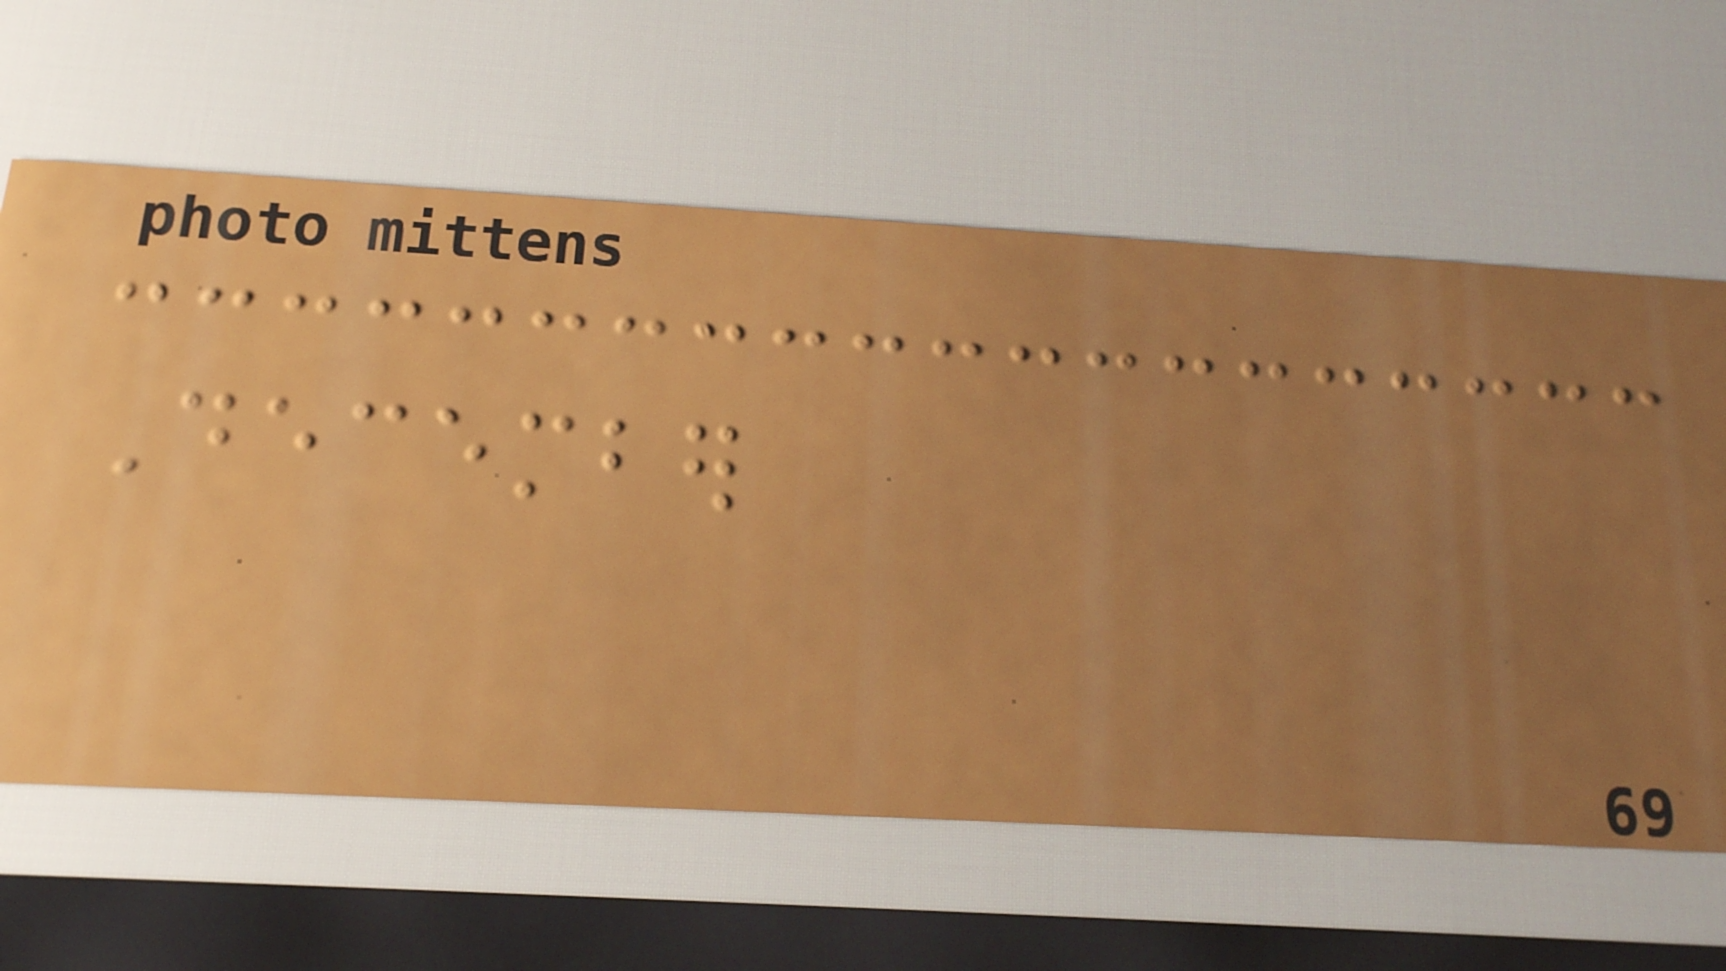December
